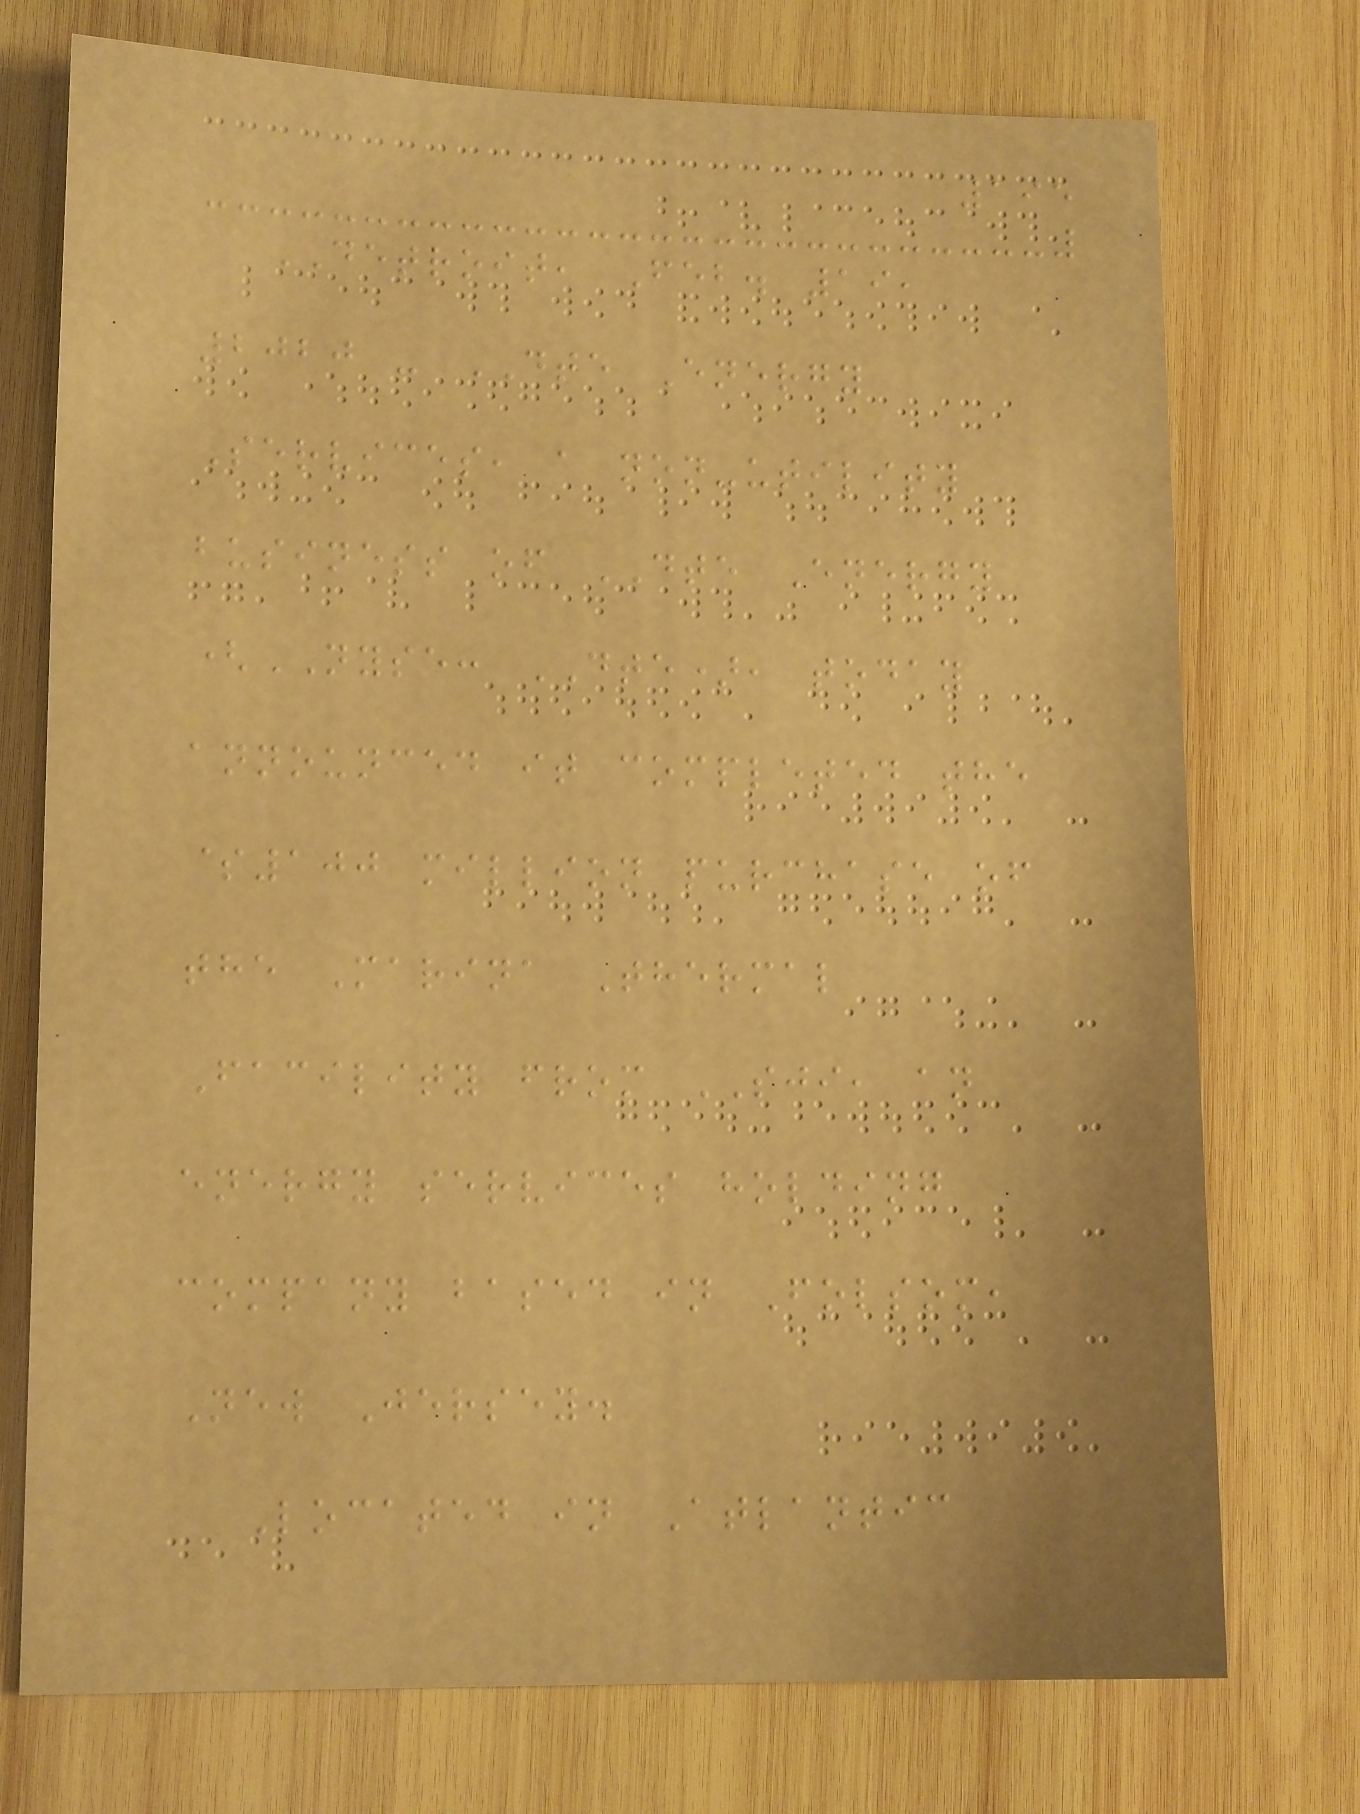195
DETROIT, Feb. 19,
2020 - DTE Energy
Services, a non-utility
business of DTE Energy
(NYSE: DTE), today
announced it completed the
$100 million purchase of
the Marina Thermal
Facility from SJI, an
energy services holding
company based in Folsom,
New Jersey.
Located in Atlantic
